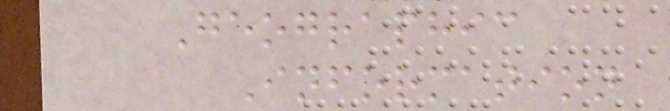Geographic
Information
